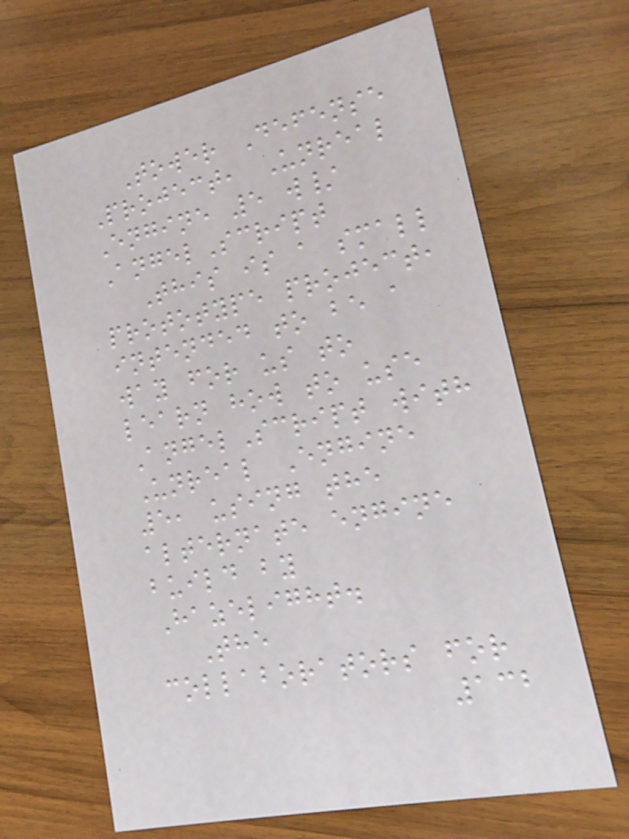Tower Defense
Project, Unreal
Engine 5 w/
AngelScript
This is a small
prototype project,
intended to be a
way for us to
learn how to use
AngelScript with
Unreal Engine
5, using the
alternate engine
build by
Hazelight.
The
collaborators for
132
